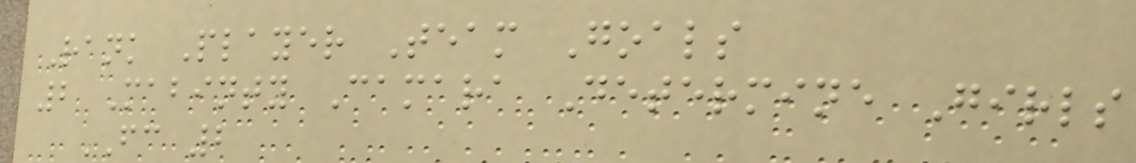Rank Player Team Goals
2 Mabinty Camara Determine Girls
FC 2
